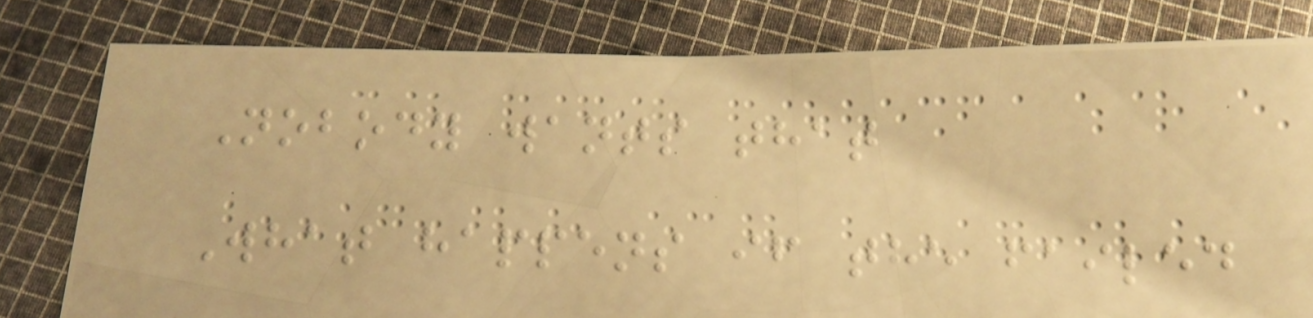Nobody wants that
What happens if the failed
